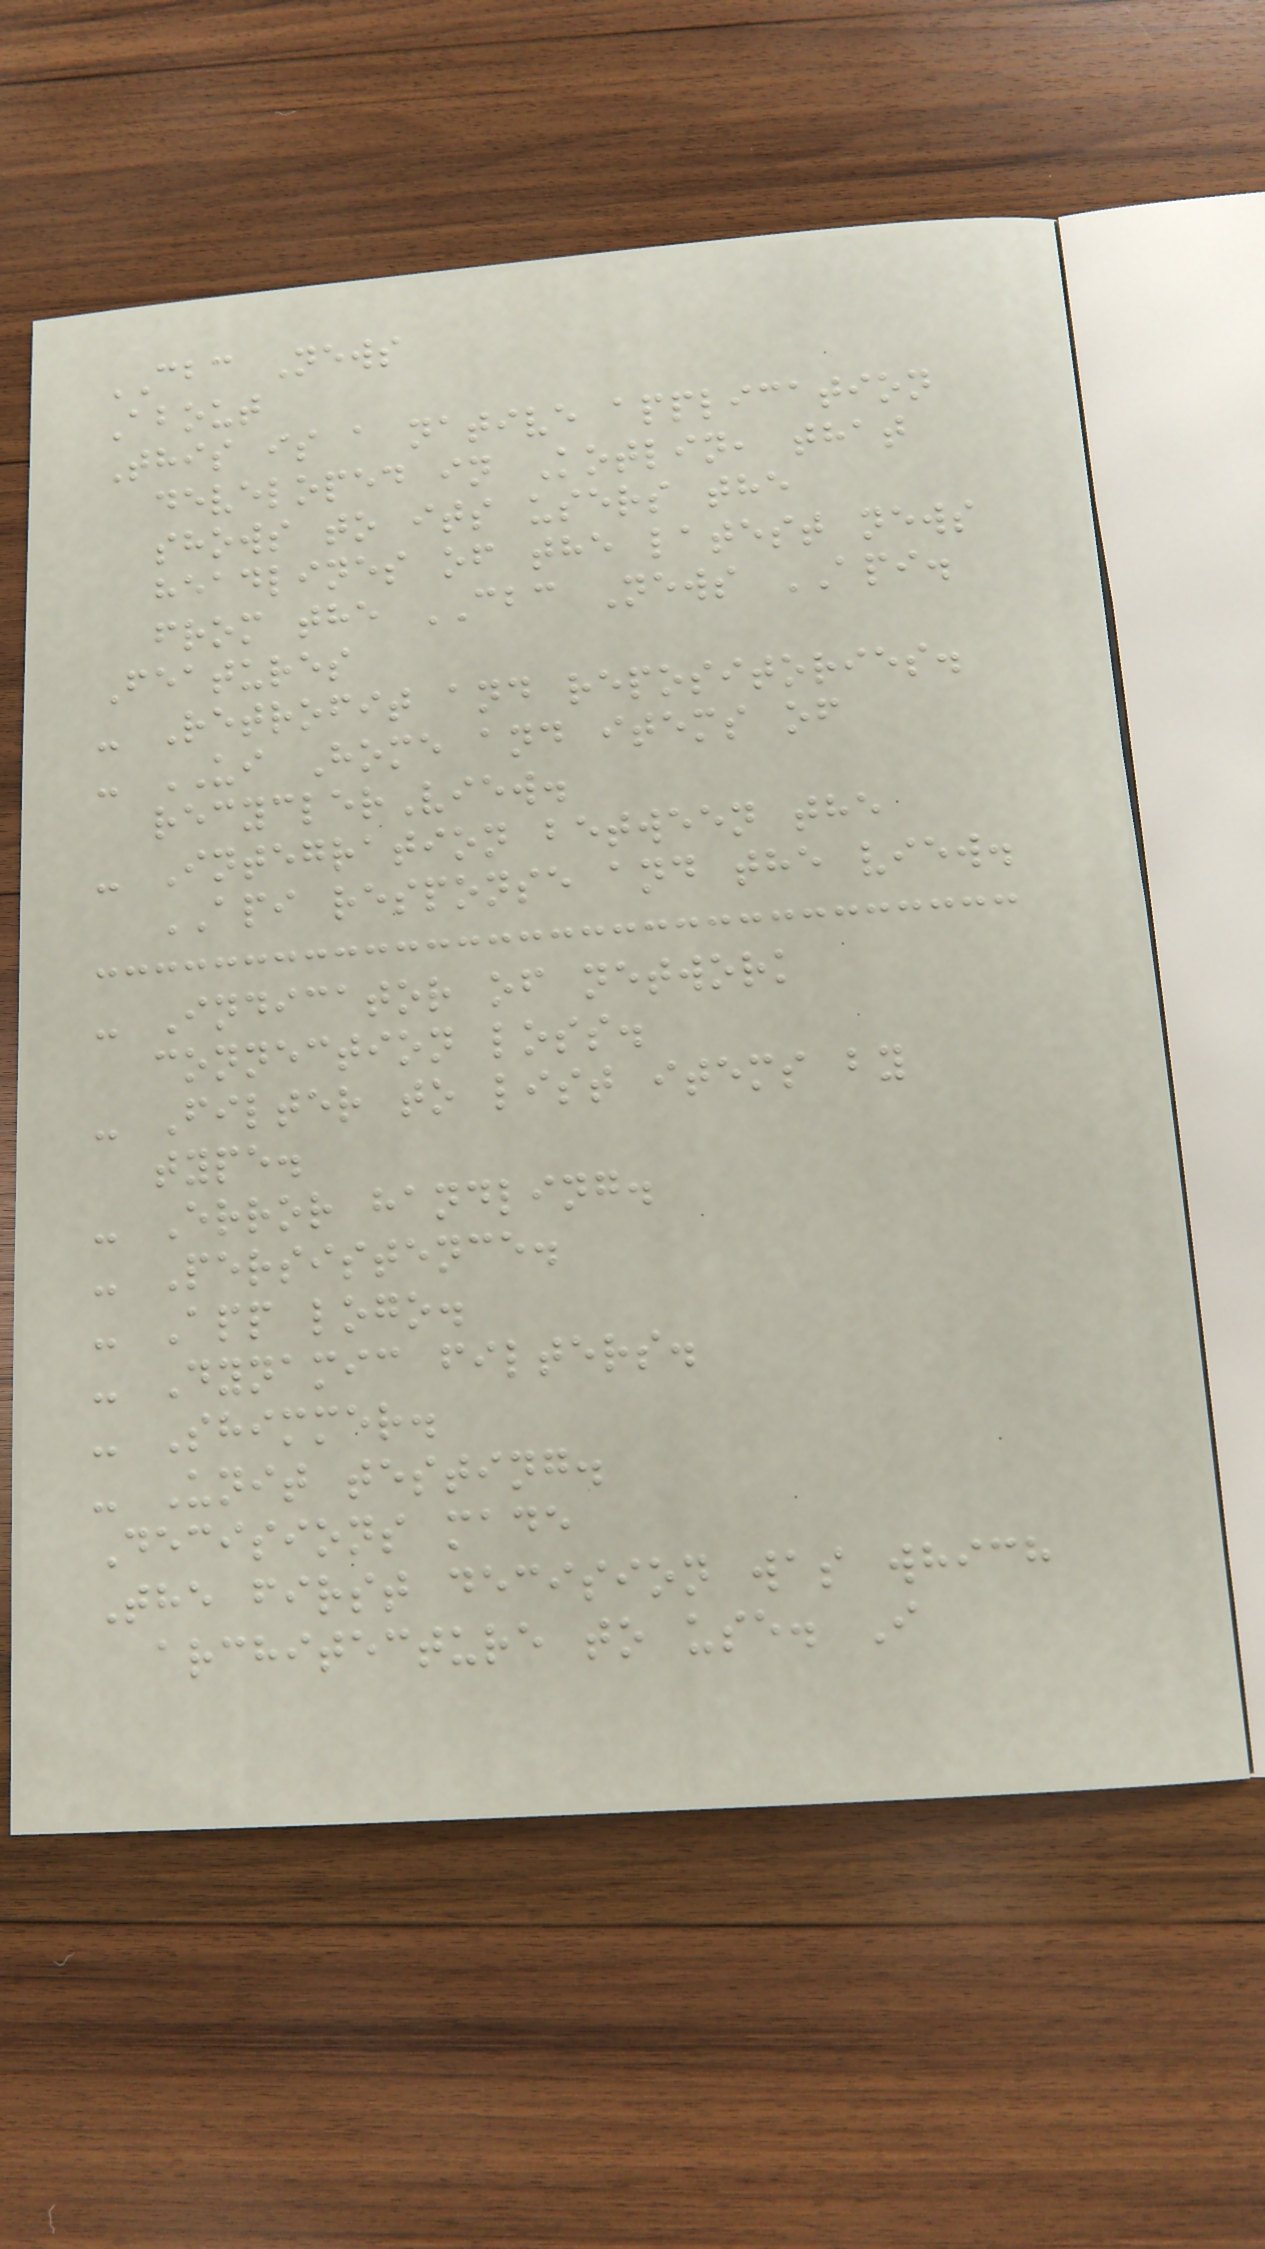CBC News
About
This is a native application
developed in Kotlin, that
shows to its users the
headlines of the latest news
from the CBC News API.
Features
- Retrofit and repositories.
- UI Home and items of
recyclerView.
- Integration between the
API response and the view.
- Indicator of network
connection loss.
- Filter to list items by
type.
- Error handling.
- Persistence.
- App logo.
- Dynamic filters.
- Shimmer.
- Unit testing.
Decisions made
The first decision was which
architecture to use. I
